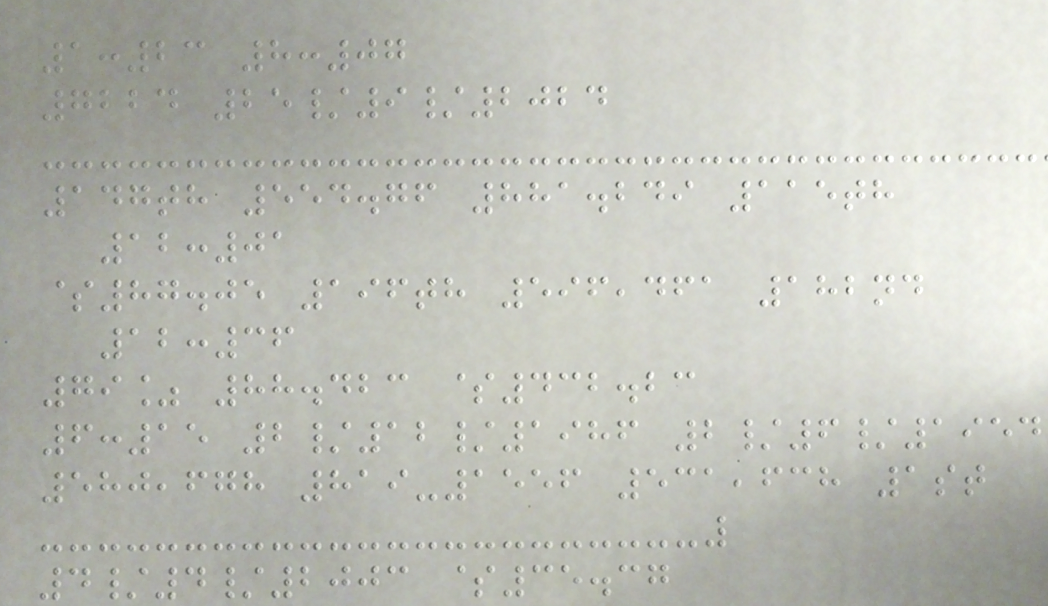1:23 8:07
7224 25/9/2024
147th 554.76 881.249 115th
12:01
$87.05 196th 596,461 182nd
12:36
79% 88.423 $432.23
6:15 2/12/1986 2/6/1954
580,678 819-1556 531,638 1st
4/4/2003 $35.37
